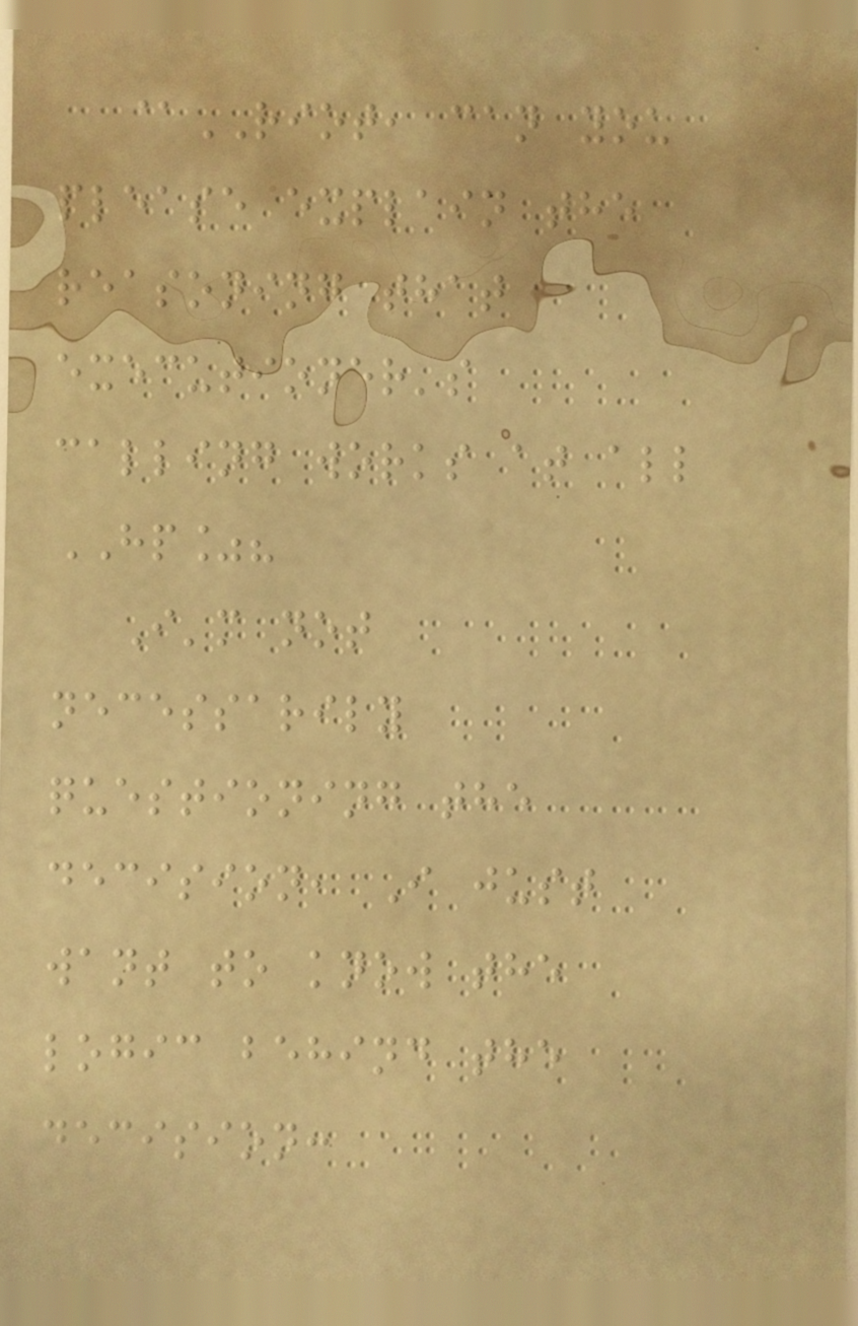@RIOT, can you
please explain the
reasoning that
executioner's
calling works at all
HP%?
I'm not
necessarily
questioning the
decision, I just
want to know the
logic behind the
decision:
